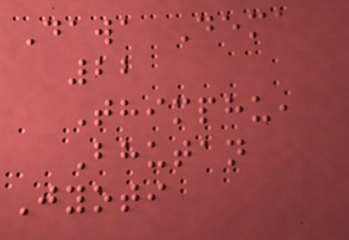Dawa Dema
22
Thimphu,
Bhutan
Jyoti
